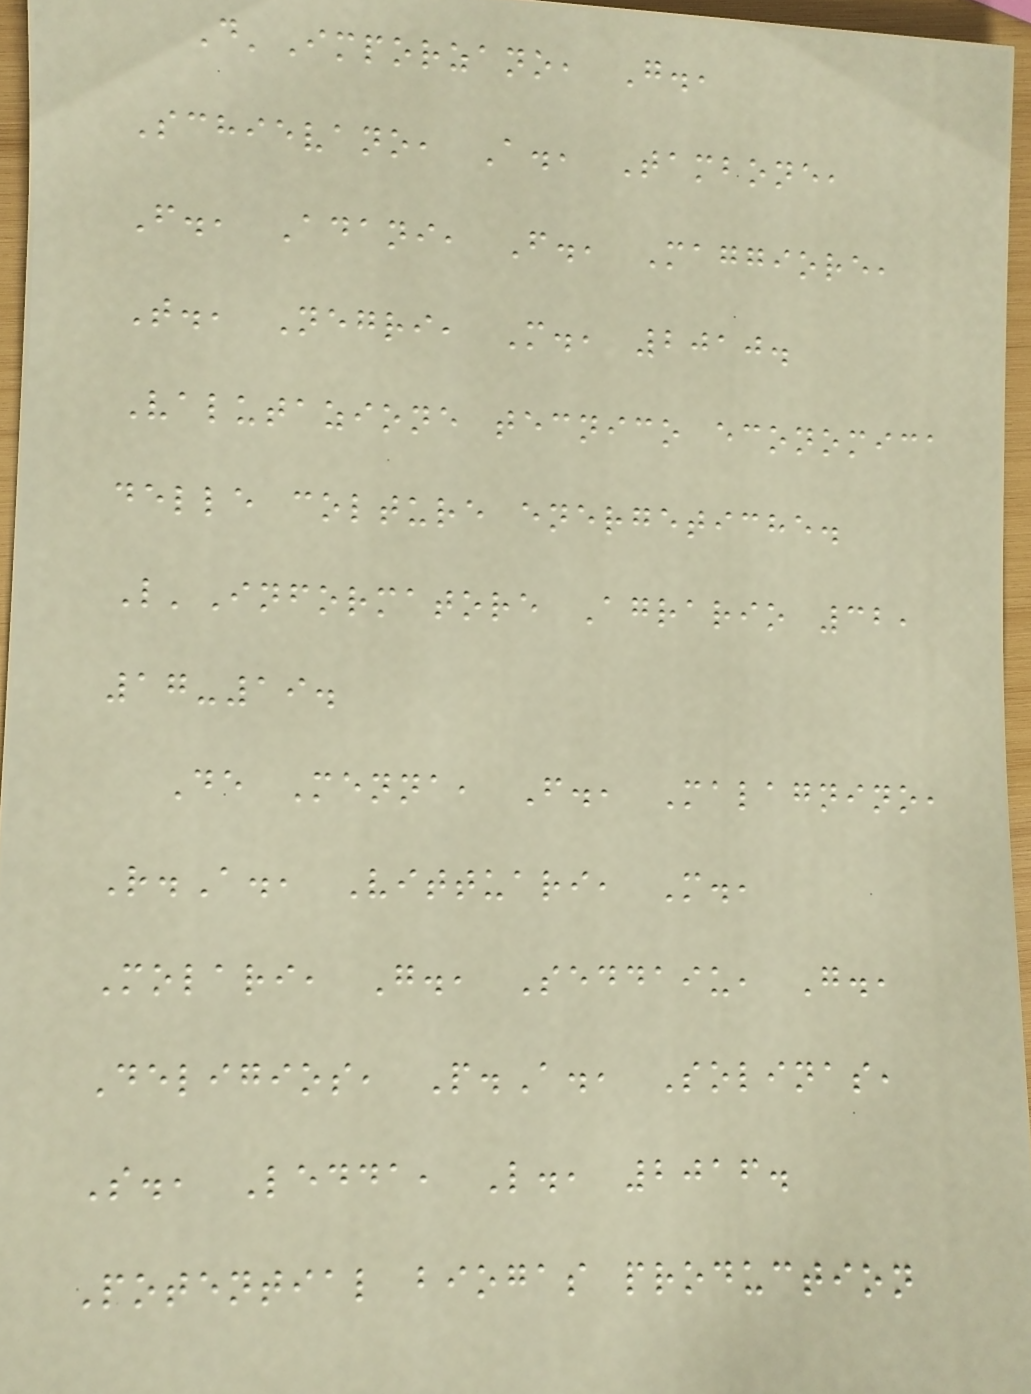D'Imporzano, G.,
Schievano, A., Tambone,
F., Adani, F., Maggiore,
T., Negri, M., 2010.
Valutazione tecnico economica
delle colture energetiche.
L'Informatore Agrario 32,
17-19.
De Menna, F., Malagnino,
R.A., Vittuari, M.,
Molari, G., Seddaiu, G.,
Deligios, P.A., Solinas,
S., Ledda, L., 2016.
Potential biogas production
